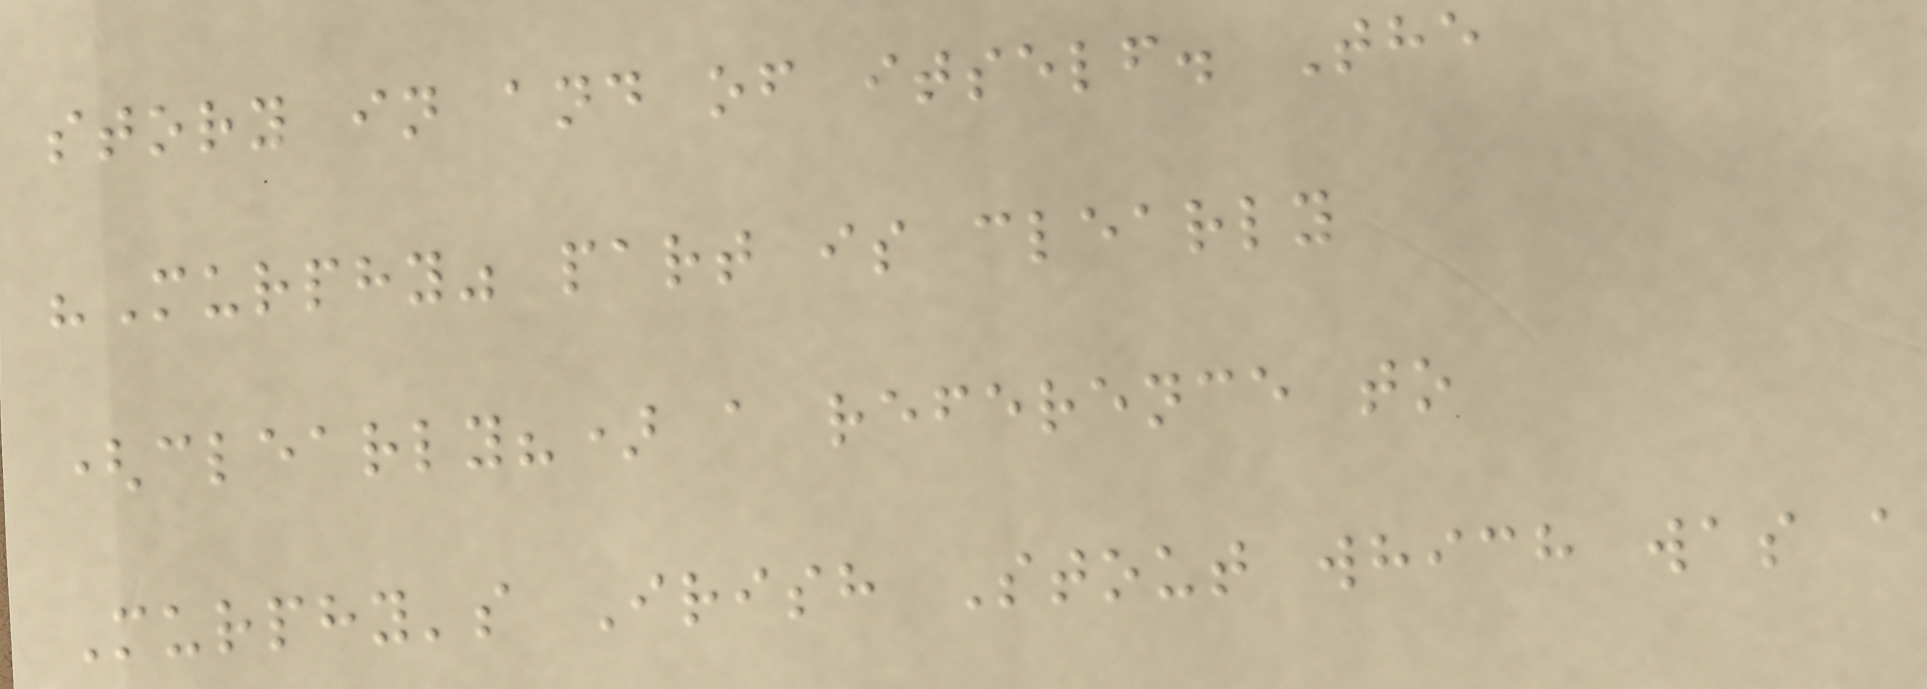story in and of itself. The
"Murphy" part is clearly
(clearly?) a reference to
Murphy's Irish Stout which was a
